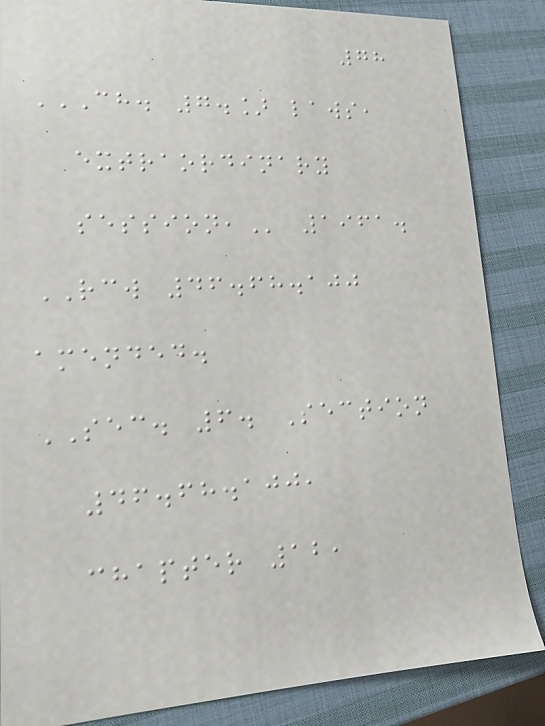78
CH. 7.] LAWS,
EXTRAORDINARY
SESSION, 1961.
RCW 46.68.100
amended.
SEC. 6. Section
46.68.100,
chapter 12,
